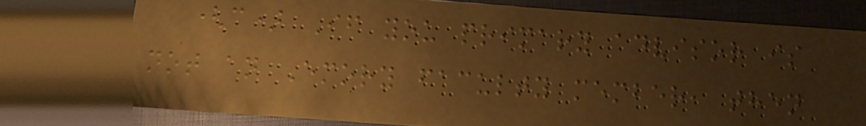(c) If you primary advisor is
not an Emory faculty member, then
